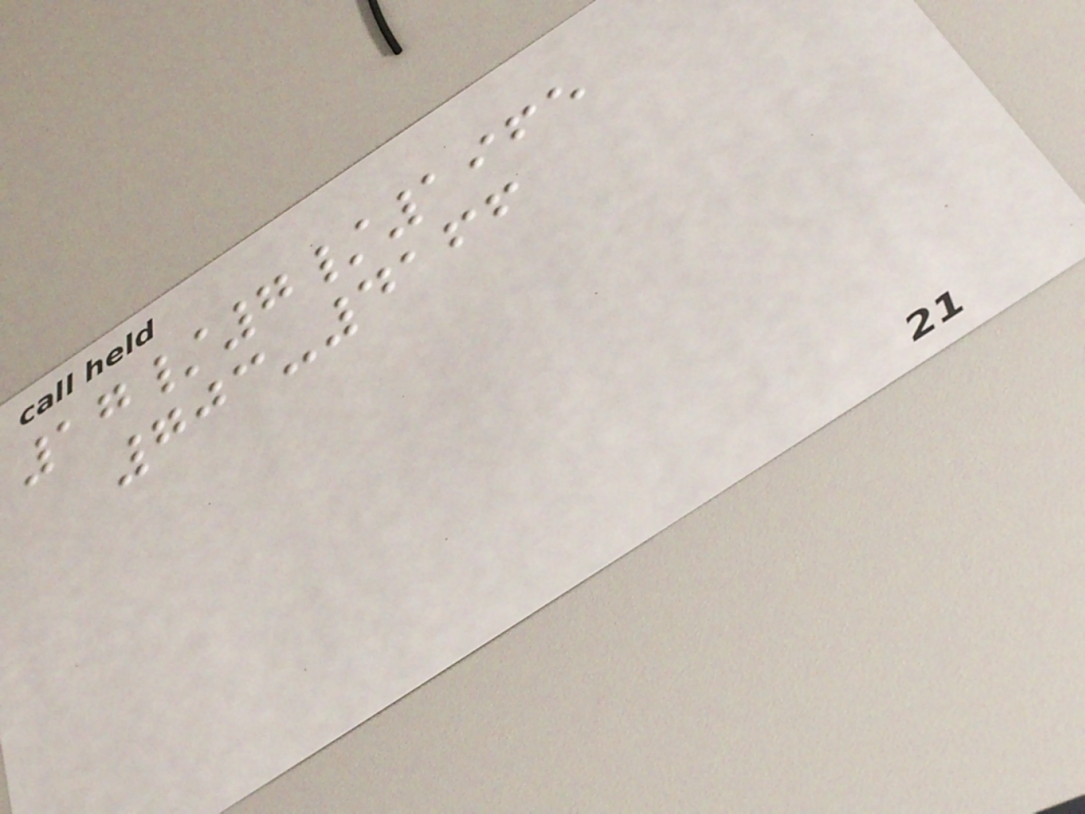17/7/1965
703-4166
